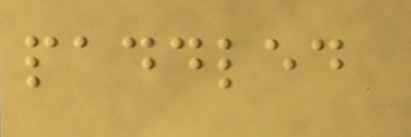paddled
